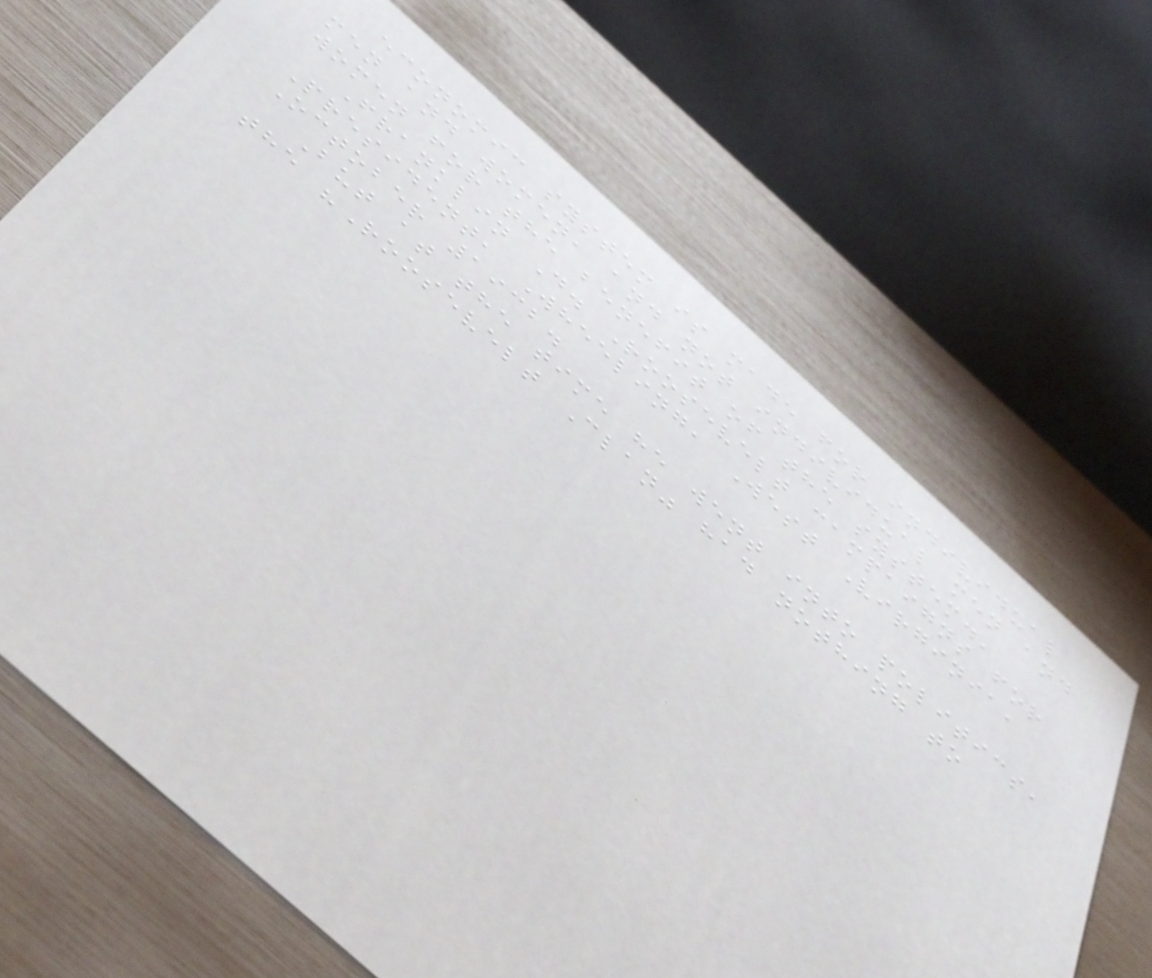economic system is made for individual
men and women, and not individual men and
women for the benefit of the system.'
Franklin D. Roosevelt campaigns for
President, Wheeling, West Virginia,
October 1932.
But at the time he went into politics,
the "Roosevelt Clan" had nothing to
